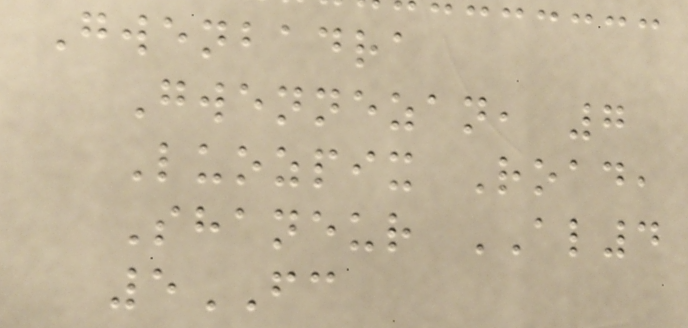Gwenbadra
Gwennezan, 7
Luozpix Road,
Shaneur AL4
5FC
